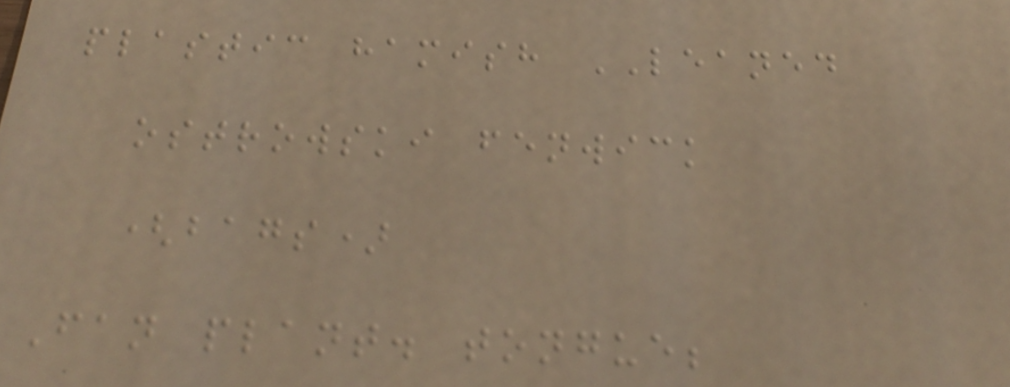plastic hamish LEANED
ostrowski fenwick
(bags)
Fan plant. tongue;
